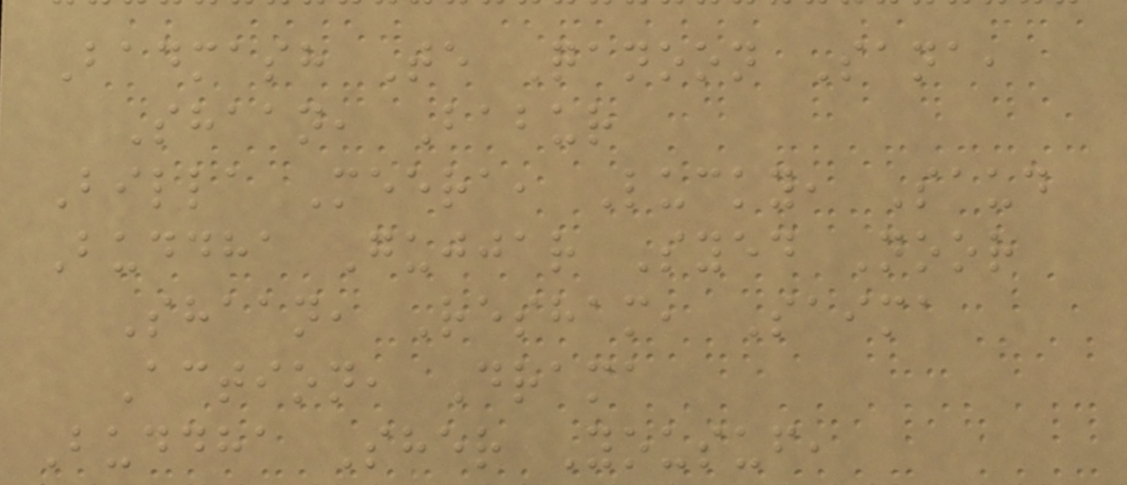Badmash Te Qanoon Sana,
Shaan, Babur
Billa Meera, Lucky, Saud
Buddha Gujjar Syed Noor
Shaan, Resham, Saima
Action, Drama
Buddha Sher Yousuf,
